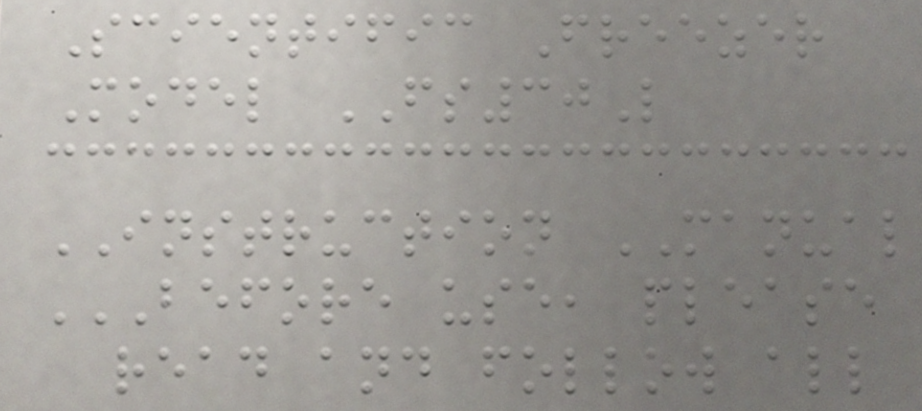Scientific Freezer
Model FS30L
INSTRUCTION MANUAL
BEFORE USE, PLEASE
READ AND FOLLOW ALL
